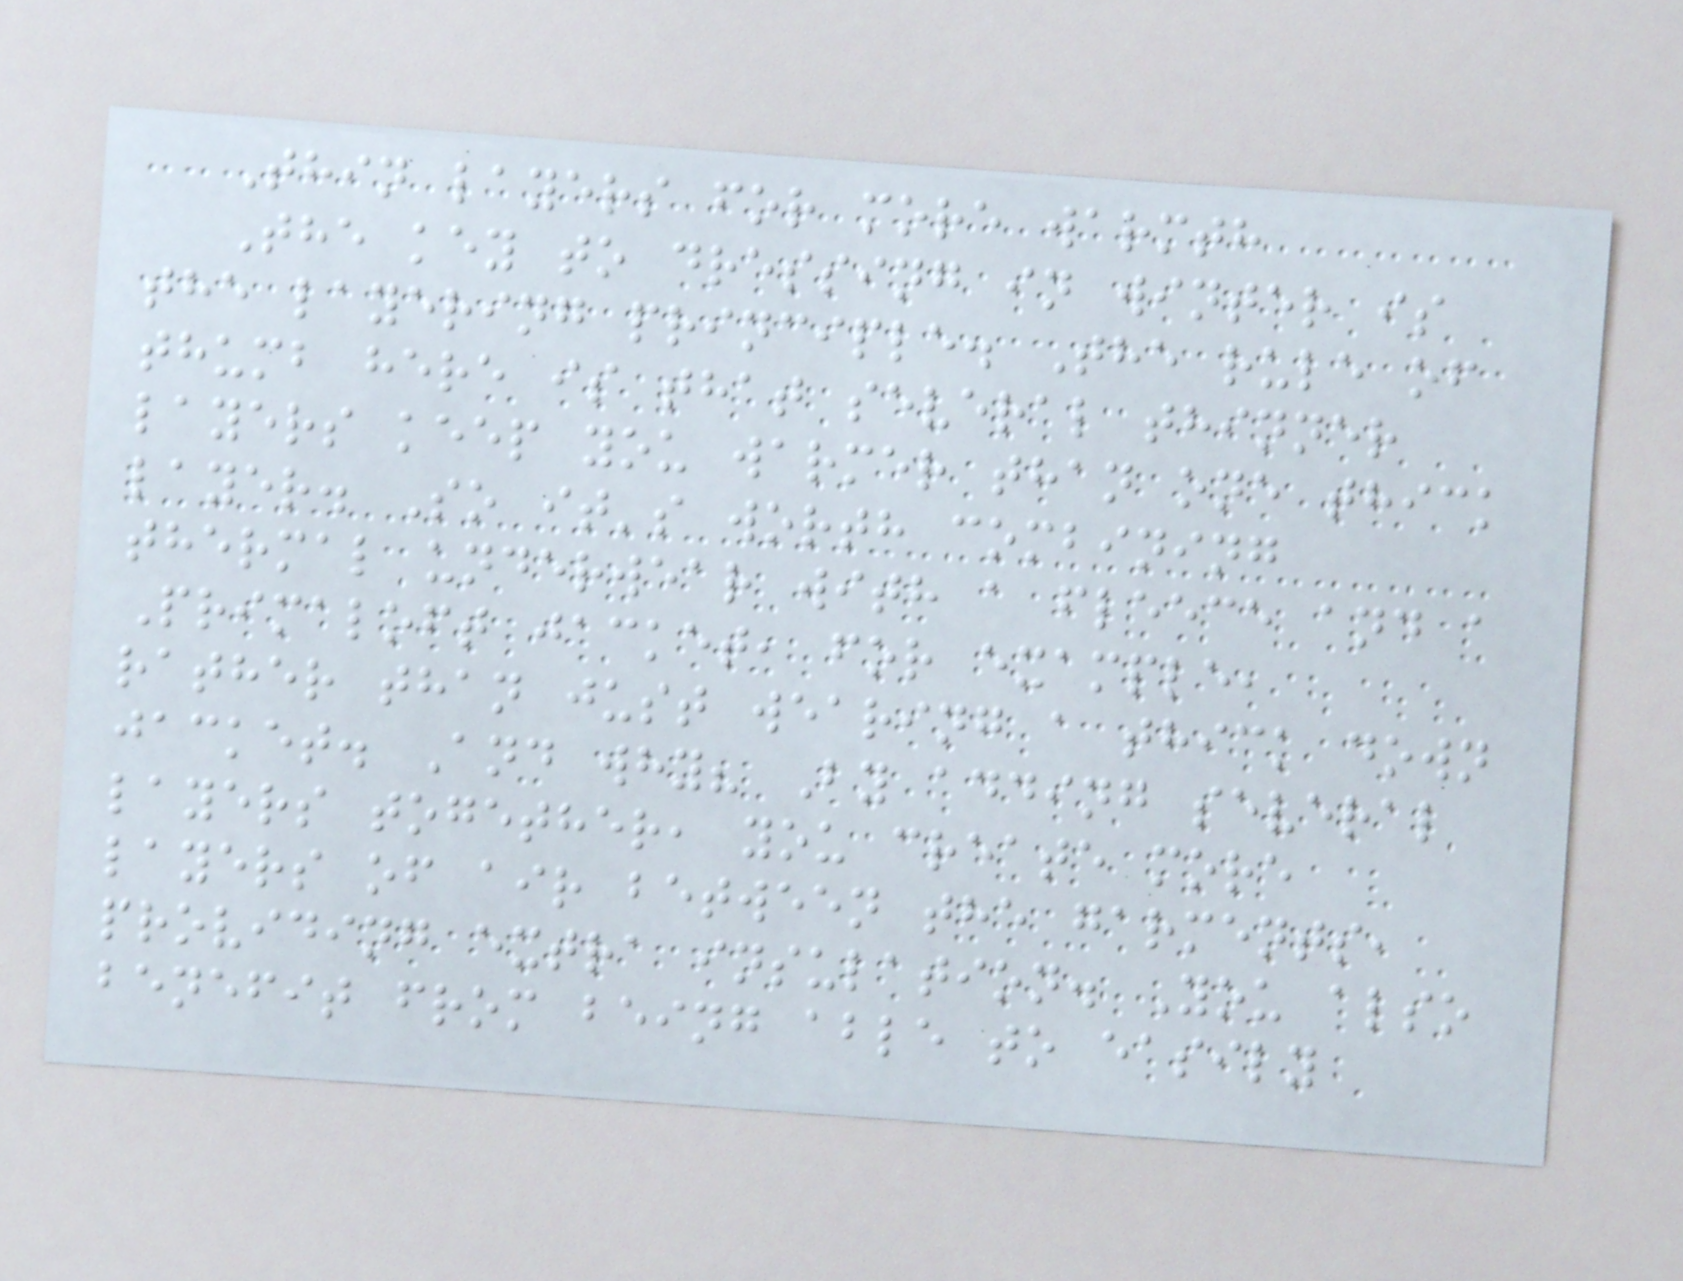Thin layers for more warmth
The key to dressing in winter is
the layering principle. The rule of
thumb here is that several thinner
layers keep you warmer than one thick
layer. So it's worth combining
thermal underwear with a fleece and a
Primaloft jacket, for example,
rather than just wearing a thick down
jacket. And why? By adding several
layers together, you create more
layers of air between the garments,
providing extra insulation. You also
benefit from being able to easily
